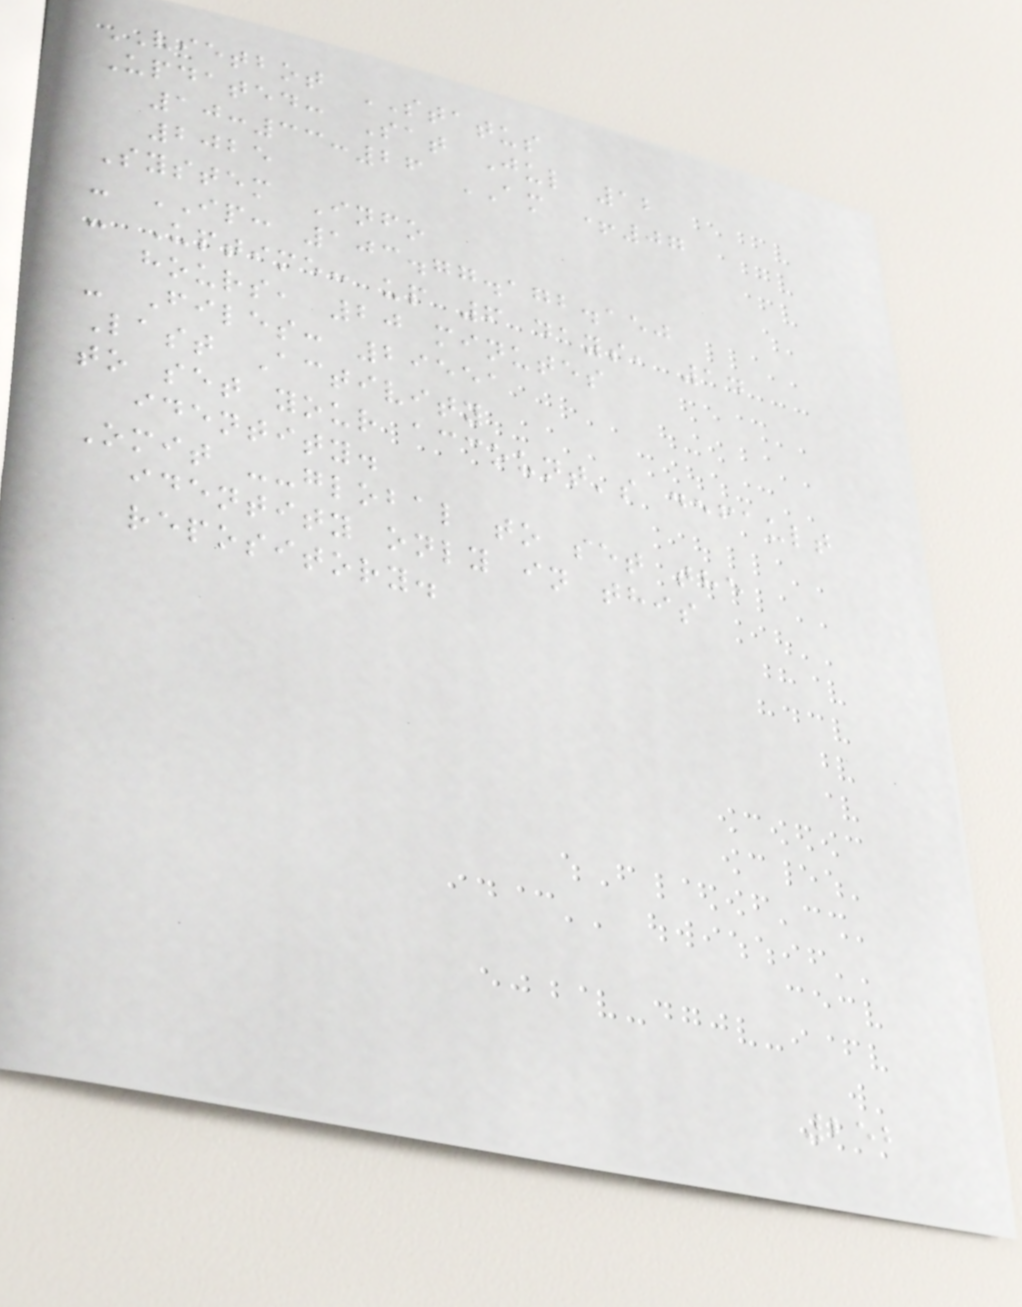VIETBOT STATUS
Updated: Sat Jul 12
10:33:26 AM +07
2025
System Info
- IP: 103.77.172.150
- Uptime: up 6 days, 14
hours, 20 minutes
- Files: 29551
Last Activity
to set your account's default
identity.
Omit --global to set the
identity only in this
repository.
252
